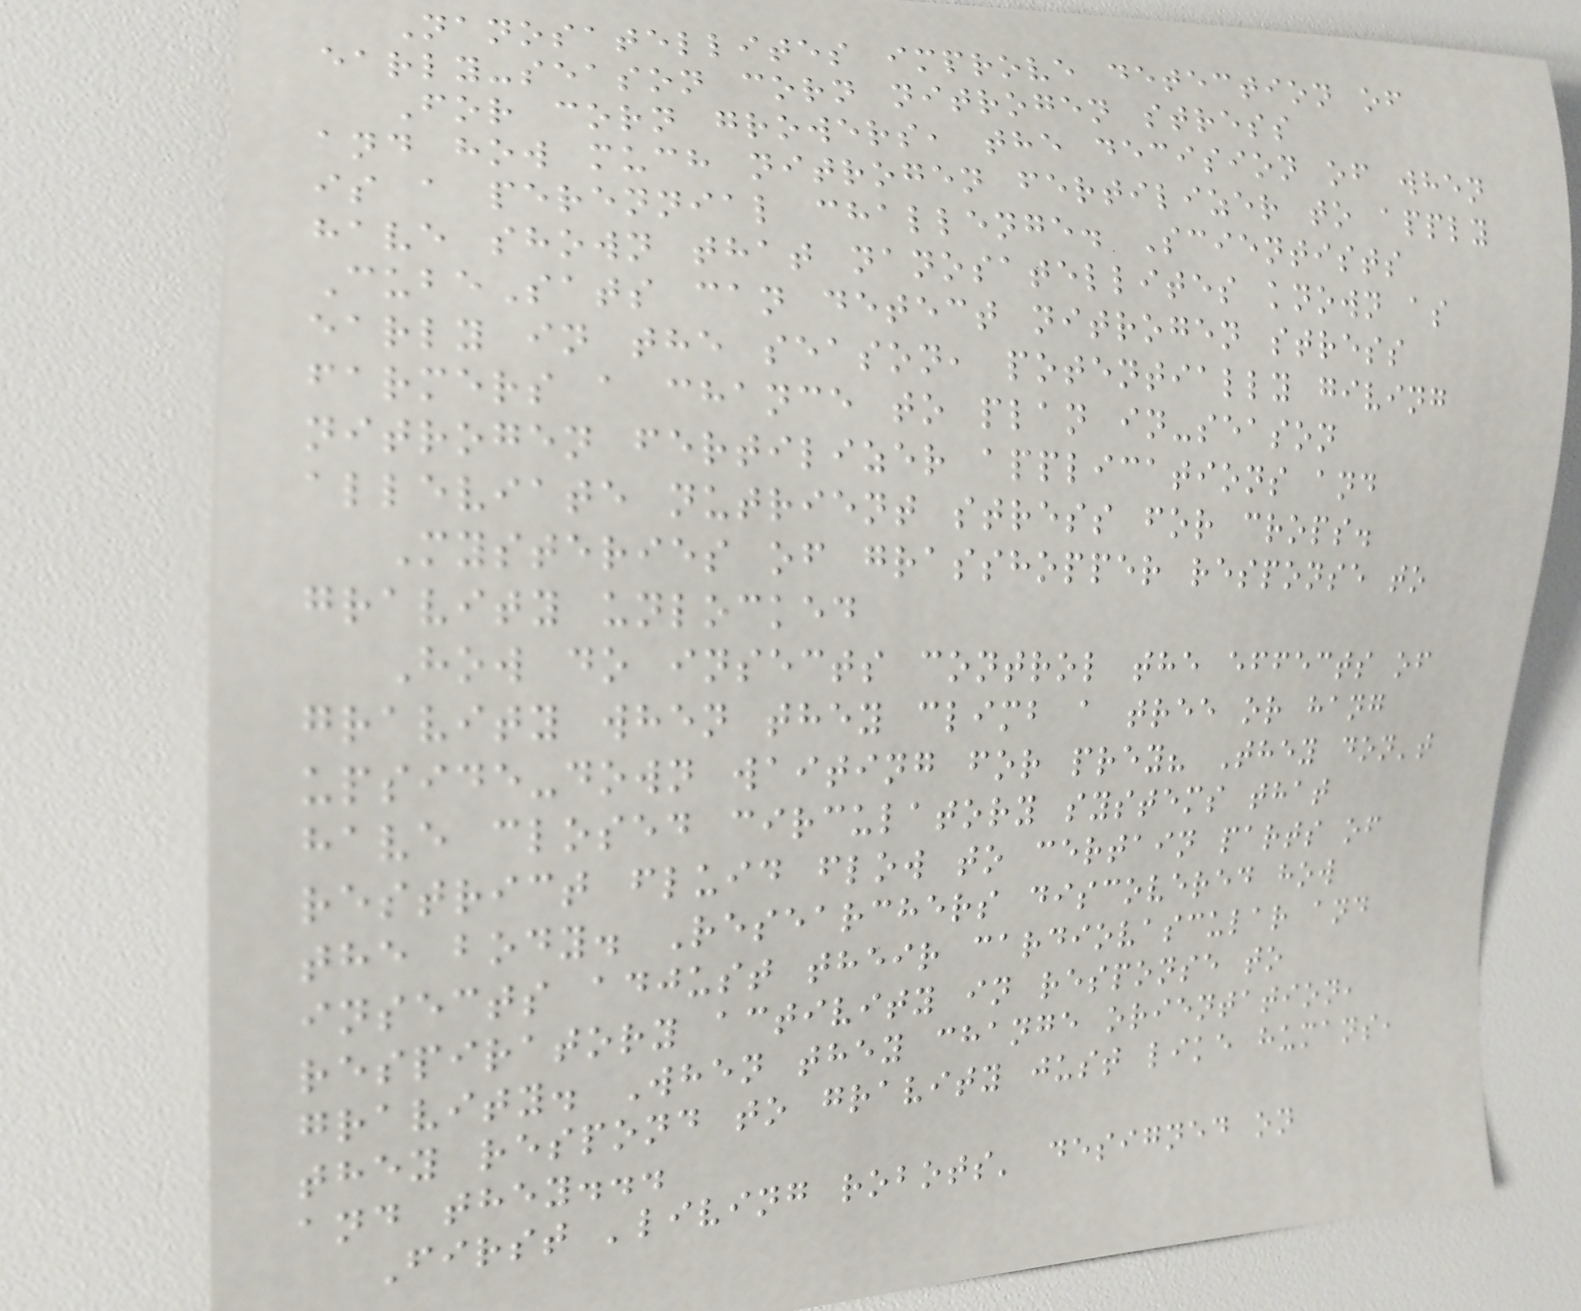Nanosatellites improve detection of
early-season corn nitrogen stress
For corn growers, the decision of when
and how much nitrogen fertilizer to apply
is a perennial challenge. Scientists
have shown that nanosatellites known as
CubeSats can detect nitrogen stress
early in the season, potentially giving
farmers a chance to plan in-season
nitrogen fertilizer applications and
alleviate nutrient stress for crops.
Mysteries of grasshopper response to
gravity unlocked
How do insects control the effects of
gravity when they climb a tree or hang
upside-down waiting for prey? They don't
have closed circulatory systems that
restrict fluid flow to certain parts of
the body. Researchers discovered how
insects adjust their cardiovascular and
respiratory activity in response to
gravity. When they change orientation,
they respond to gravity just like humans,
and they...
First 'living robots' designed on
